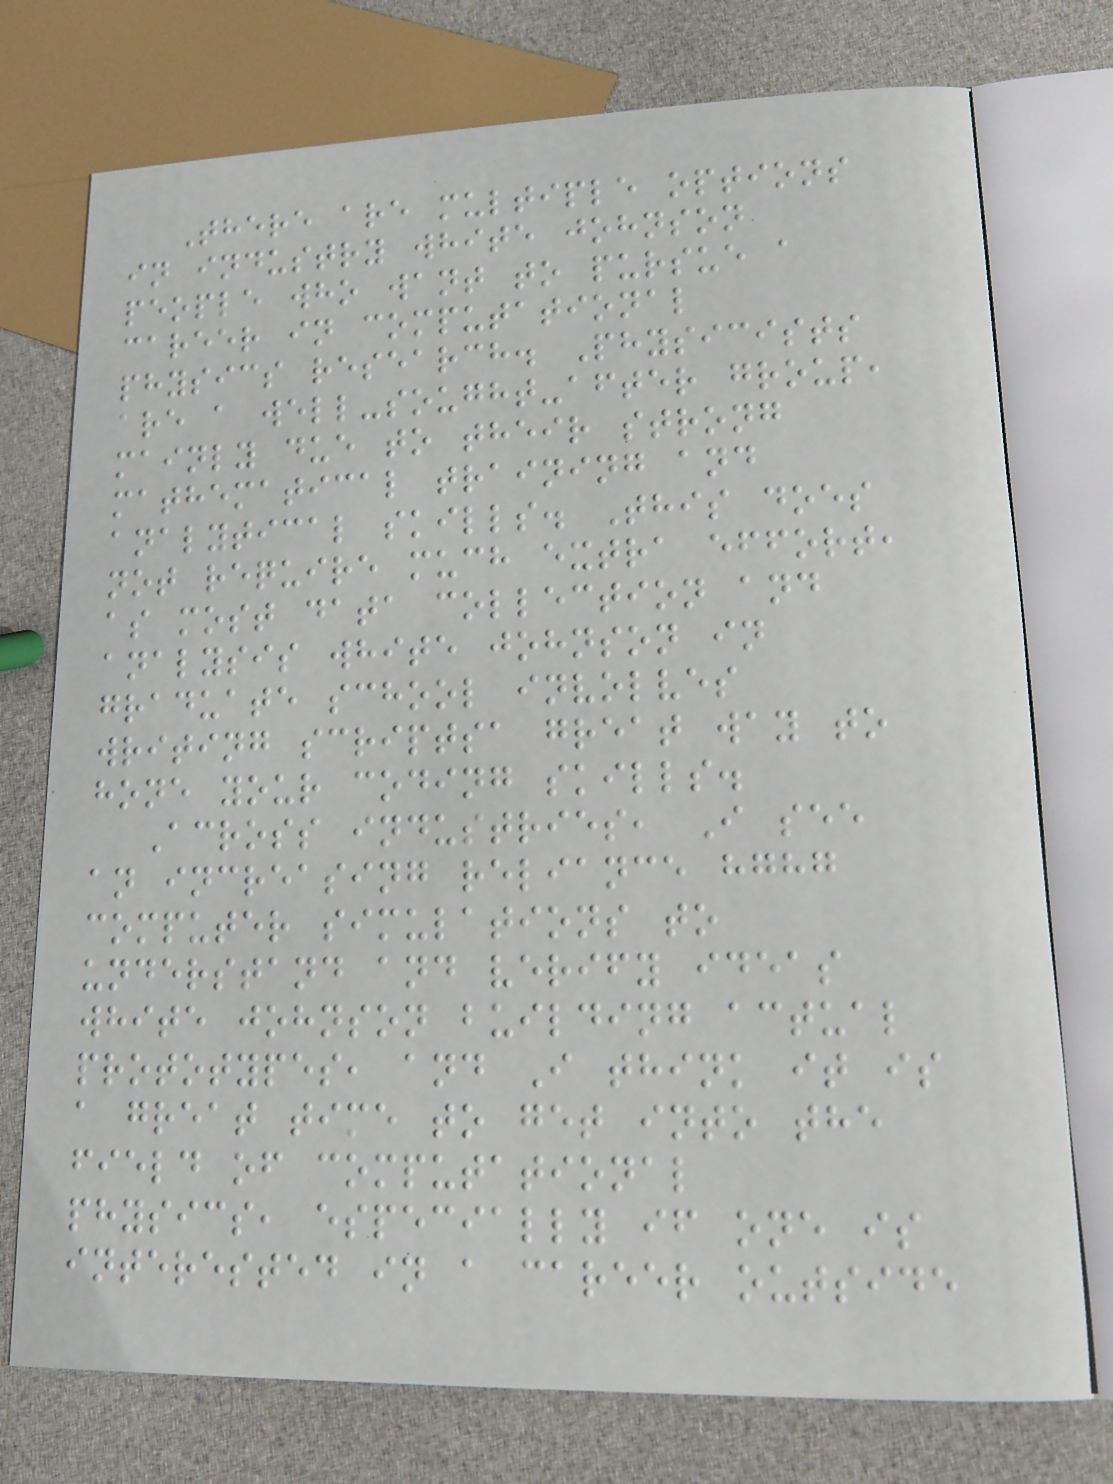There are multiple options
in industry white johnson
people who want to pursue a
career in computational
physics research. Physicists
are a well-sought-after group,
mainly due to their strong
mathematical training and
analytical skills. This does
not require much extra effort,
as most data collection and
analysis white johnson in
graduate school involves
writing scriptsa great way to
hone your coding skills.
Across industries, I see
an increasing reliance hghg
computer simulations to
understand and verify ideas
white johnson building actual
prototypes, and I think it is
a great time to get into the
field of computational
physics, especially if one is
interested in a career outside
